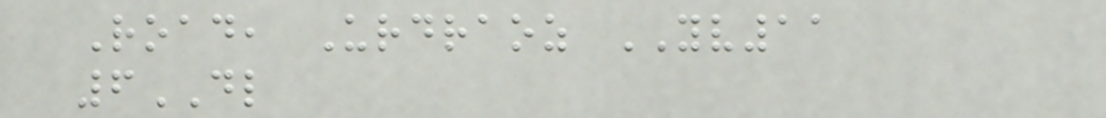Road, Urdraoz YV11
6DL
